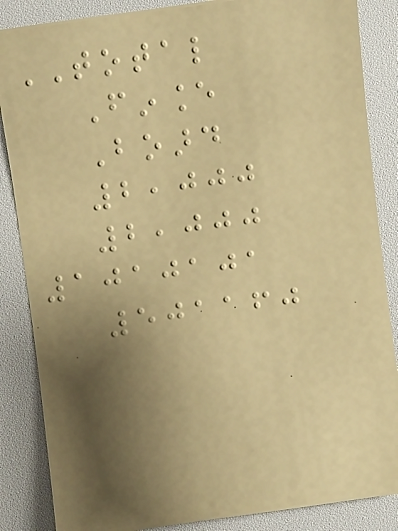TOTAL
Finance
Board
2,000
2,000
1010101
501160
